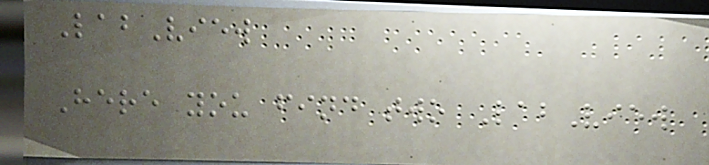LabView
Here you find two LabView
